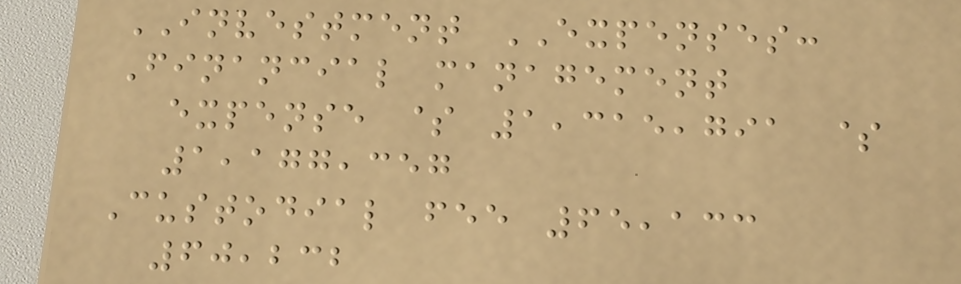INVESTMENT EXPENSES:
Financial management
expense $ 1,315,791 $
1,177,357
Custodial fee 65,133
60,232
